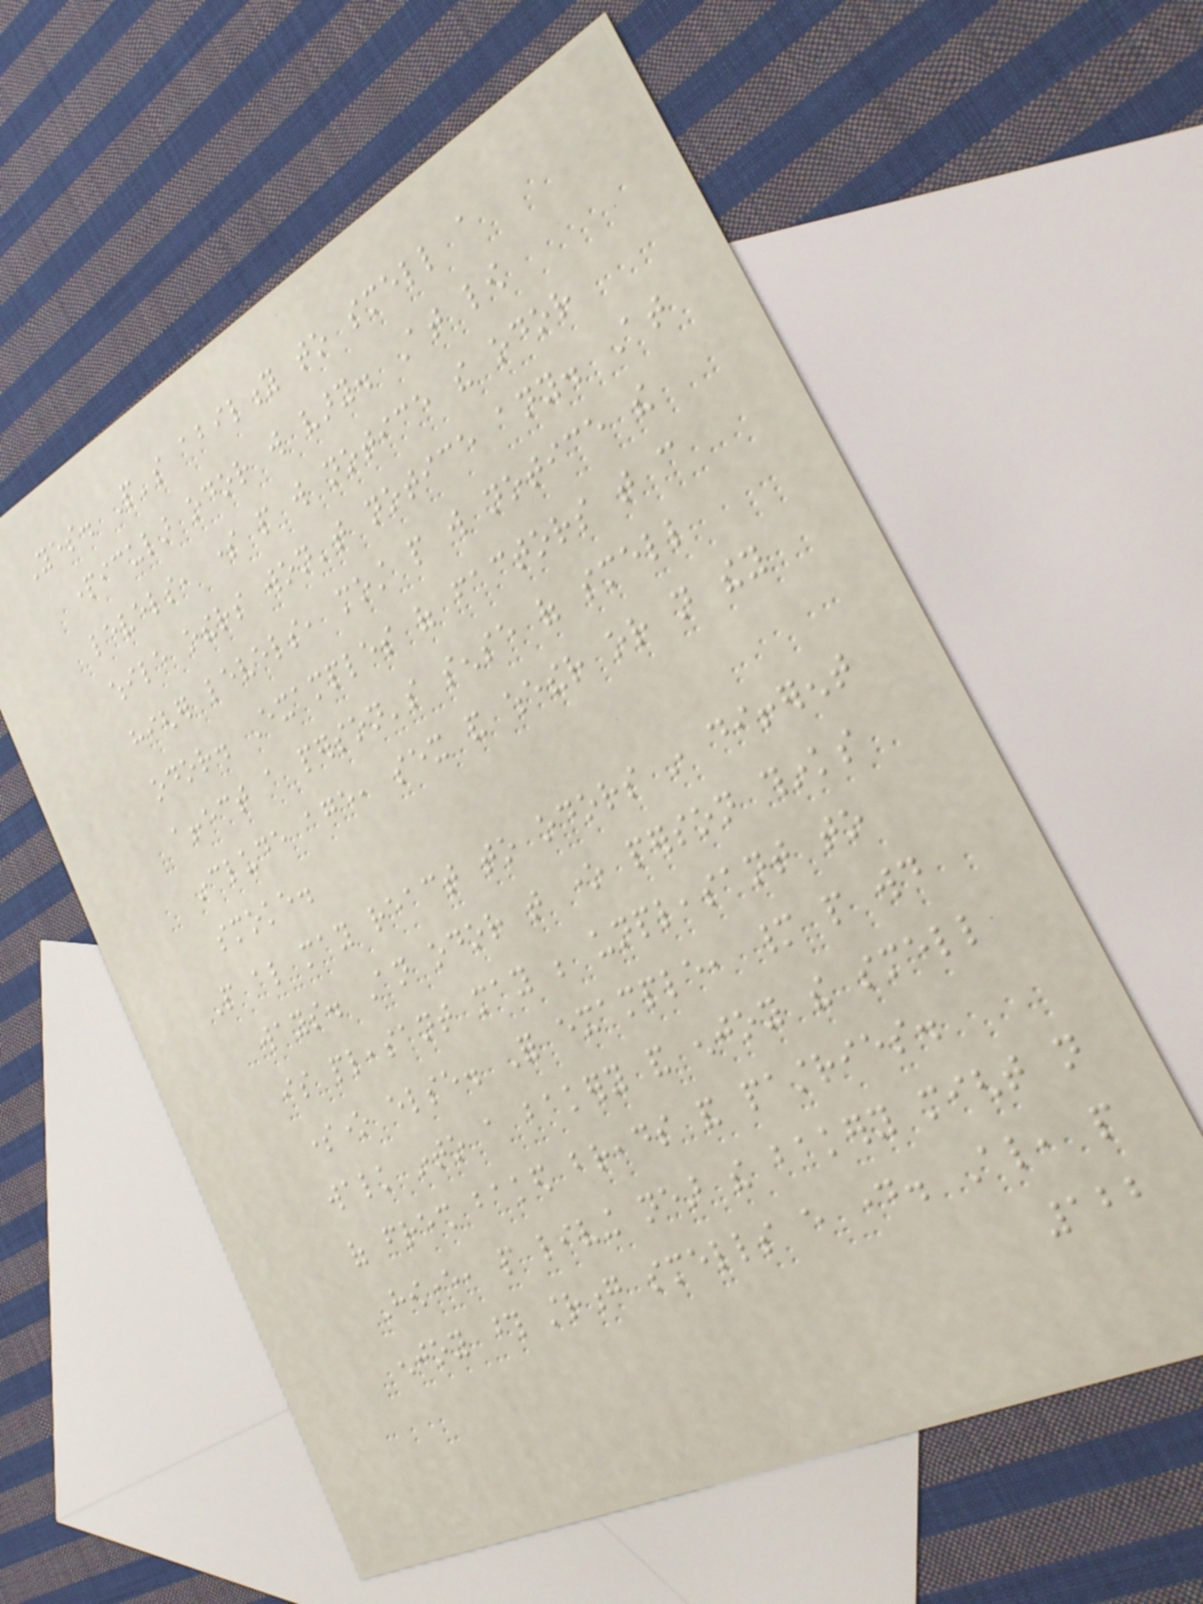Yes. People's ability to smell a
particular odor will vary. At low
levels, some people will notice the odor
while others won't notice any. At
higher levels, most people will notice the
odor. Examples of factors that can
affect a person's sense of smell
include age, sex and whether or not they
smoke.
People also may react to odors in different
ways. An odor that one person thinks
is pleasant may be unpleasant to
someone else. For example, many people would
walk into a bakery and enjoy the smell
of fresh baked breads and pastries.
However, people living near the bakery might not
enjoy those strong smells every day. Also, people
122
